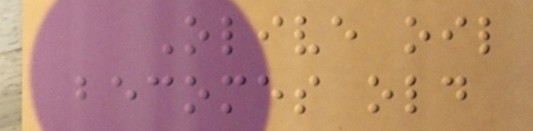Olive oil
becomes old
